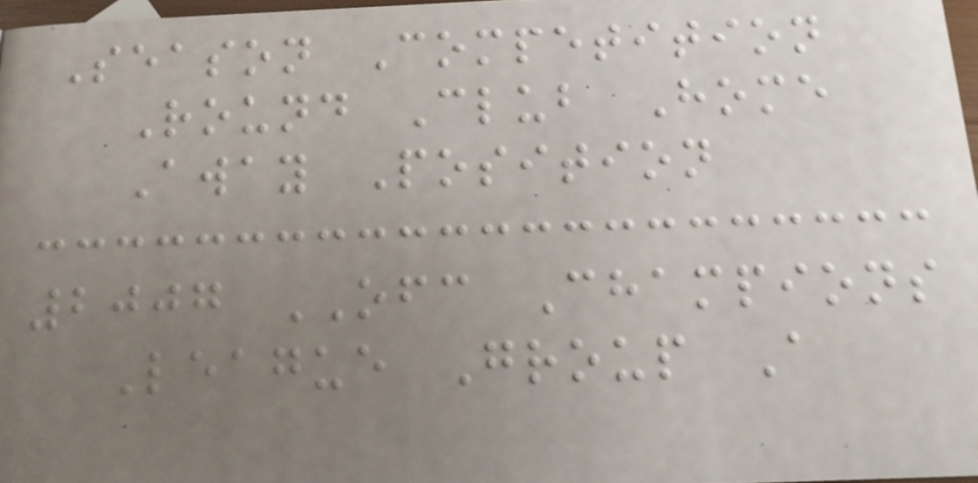Season Competition
Round Club Home
Away Position
2007 OFC Champions
League Group A
